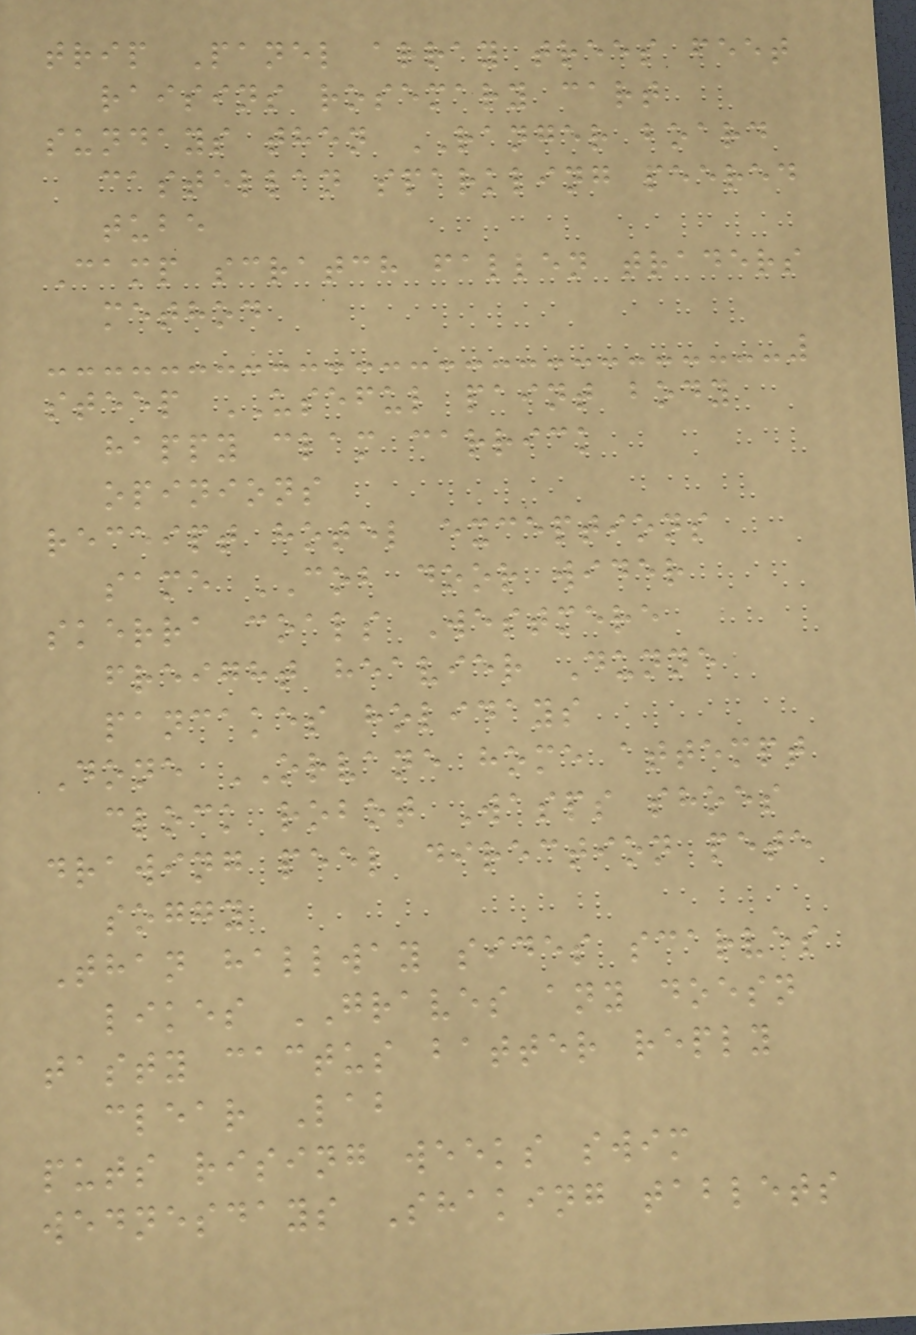trip Panel array trees feet
raisins rosemary cart
sundays then RANGER board
castellan sparkling peered
tube
Camp scratch fallen traders
method
steep USEFUL paint body
happy clam carrick
opinions
receipt hotel exceptions
same COB door wider
skerra coals Westmere
freight heavier Dunne
pancakes holidays
Done ORVANE home attempt
clock robot Wasps shoes
drawing peel direction pete
soggy
Than hallway sides scarves
likes GRAVES any doesn
tasty cactus batter reply
clear Lab
puts rising weeks swim
wednesdays Shaking tablets
